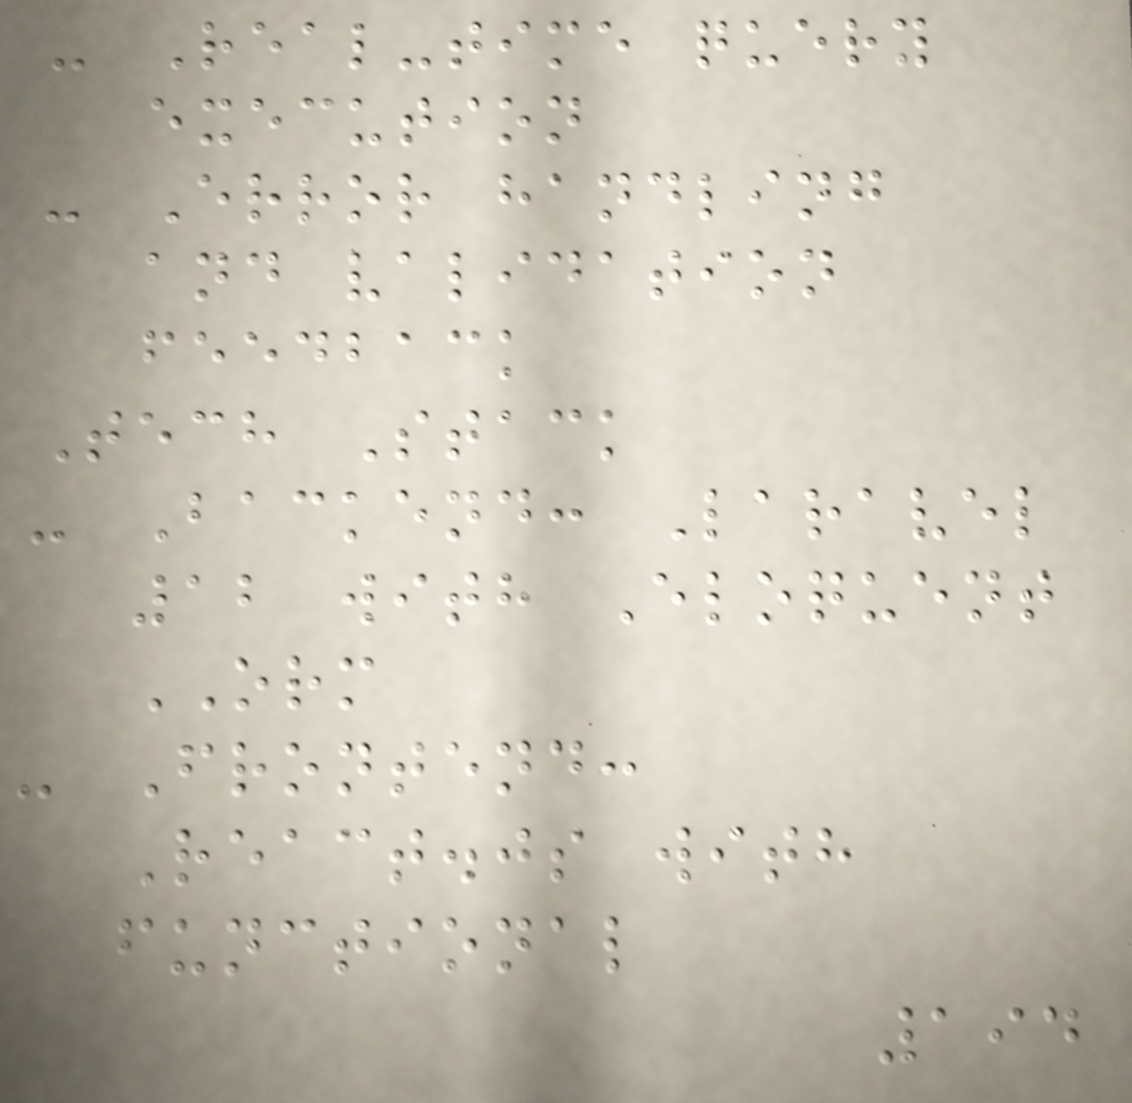- Real-time query
execution
- Error handling
and validation
feedback
Tech Stack
- Backend: Laravel
12 with Eloquent
ORM
- Frontend:
React.js with
functional
194
